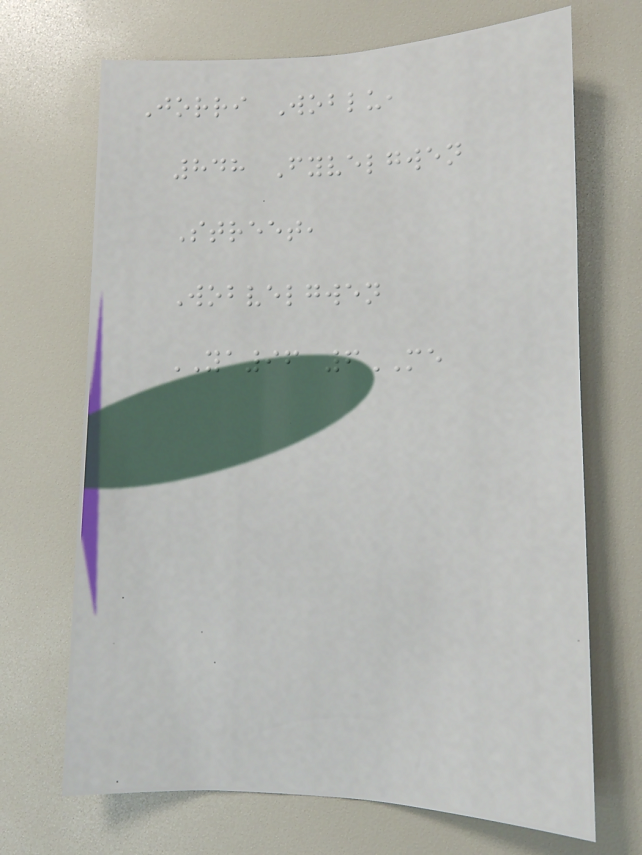Jorri Woblu,
848 Fyvelgwen
Street,
Wobvelgwen
YA96 6ME
